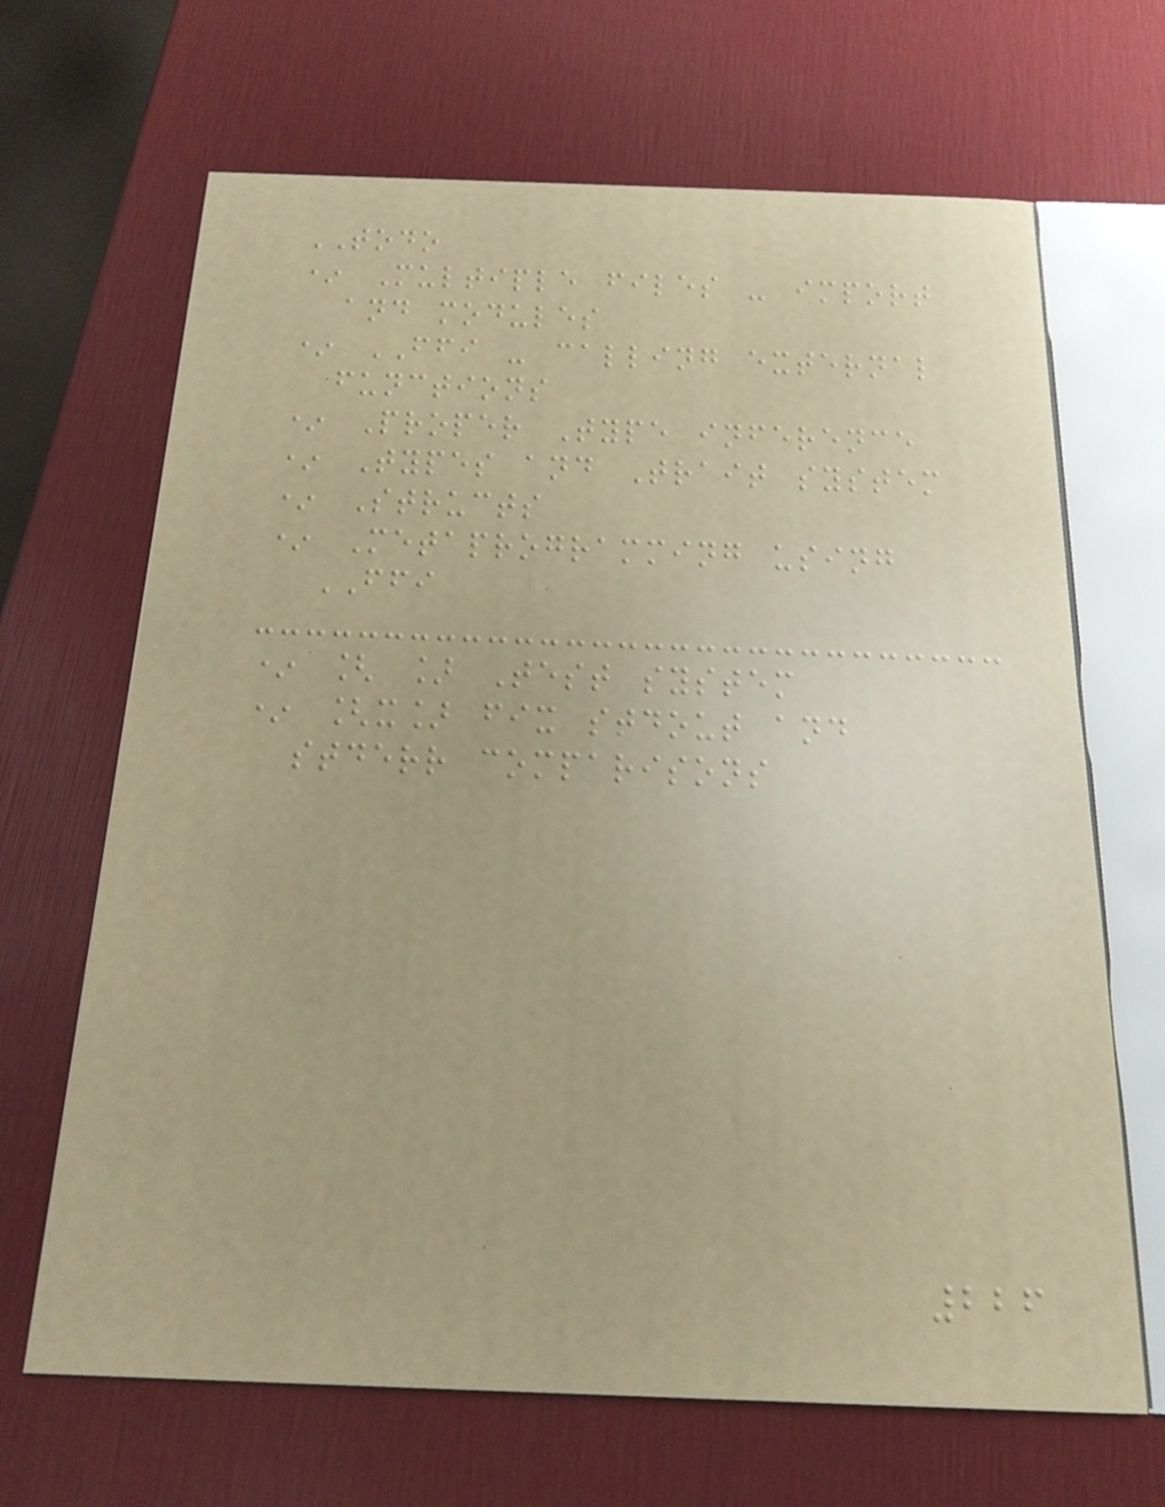TODO
* Multiple files - import
and modules
* FFI - calling external
functions
* Proper Type inference
* Types and Trait system
* Structs
* Metaprogramming using
FFI
* [ ] Test system
* [x] fix stdout and
stderr comparisons
226
